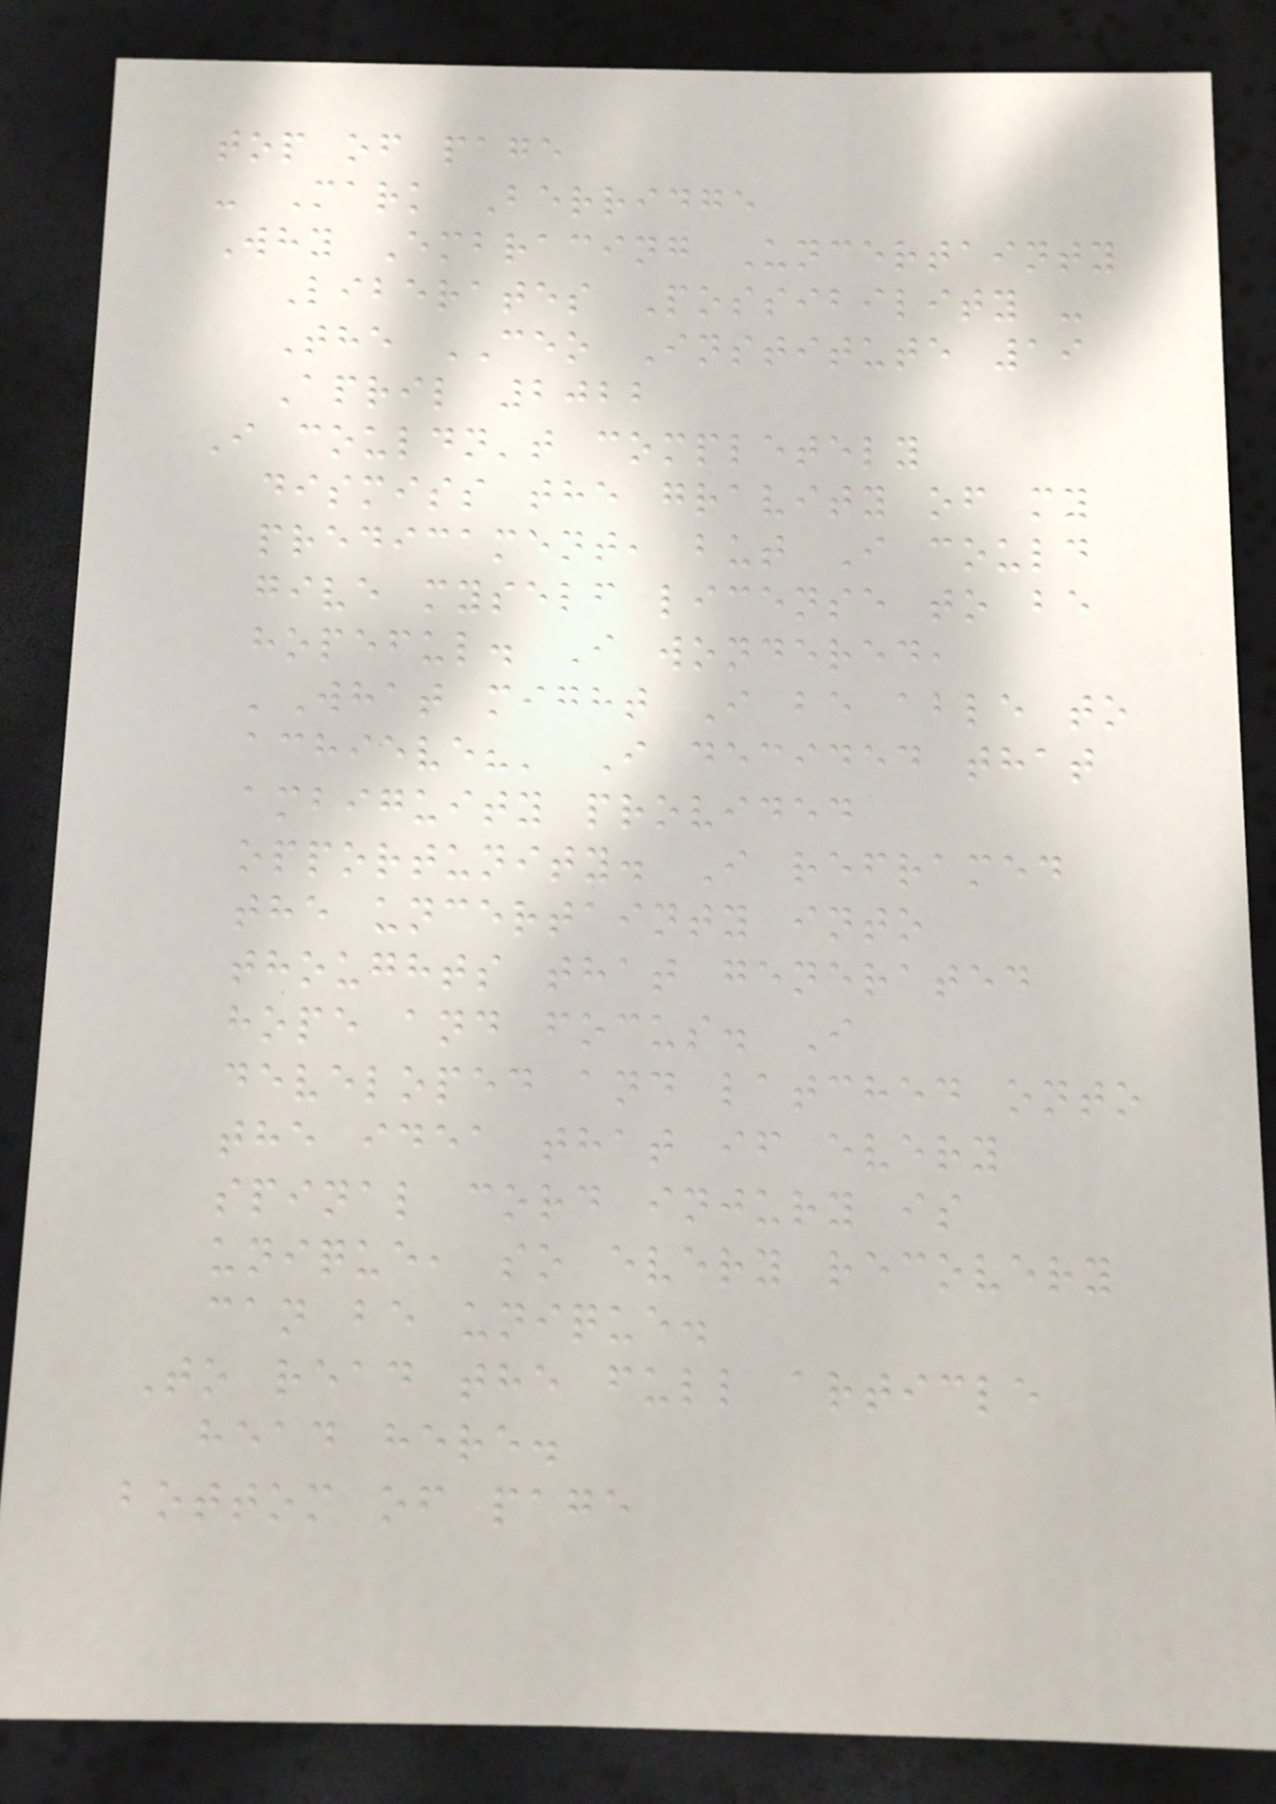top of page
- Mark Berridge
Why Embracing Uncertainty
Liberates Possibility -
The CEO Institute 19
April 2022
I couldn't completely
dismiss the gravity of my
predicament, but I could
give myself license to be
hopeful. I wondered,
'What might I be able to
achieve?' I decided that
ambiguity provided
opportunity. I reframed
the uncertainty into
thoughts that generated
hope and focus. I
developed and latched onto
the idea that if every
spinal cord injury is
unique, so every recovery
can be unique.
To read the full article
head here.
bottom of page
